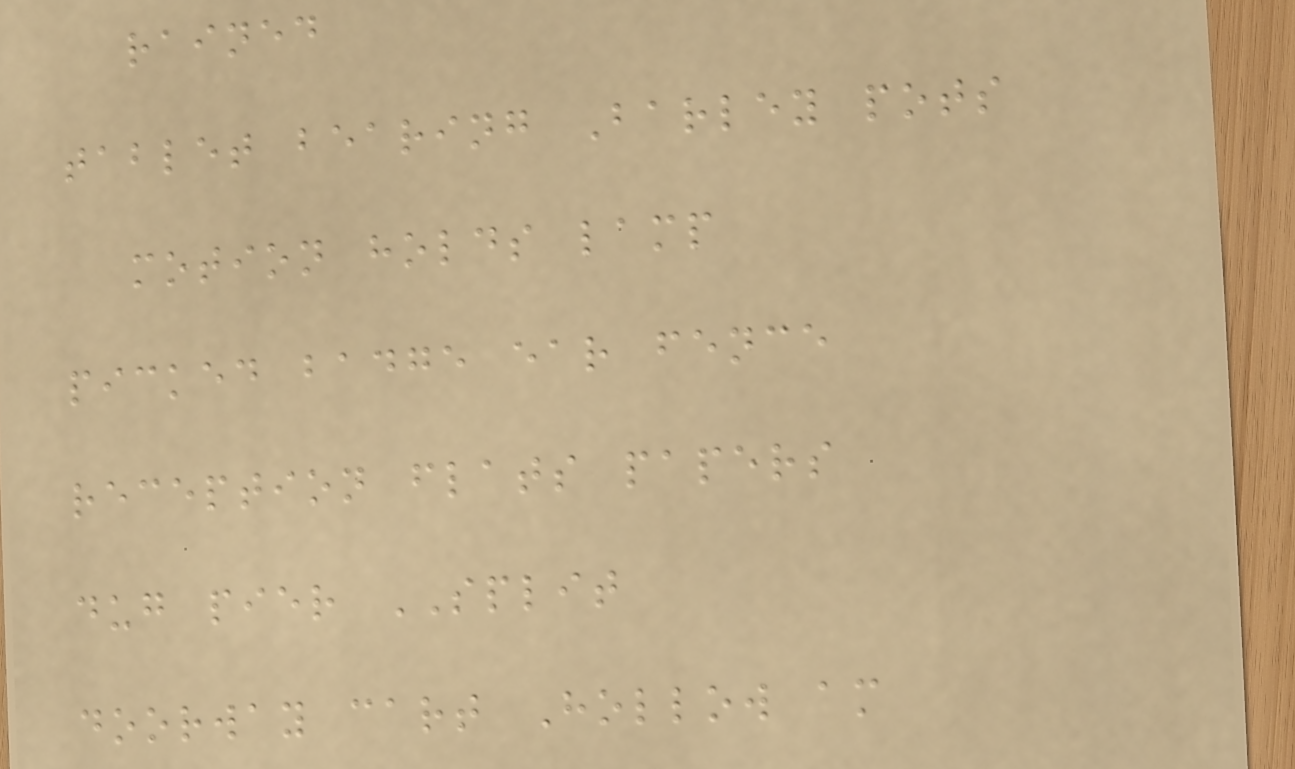rained
tablet bearing Barley pots
motion holds lamp
picked badge ear fence
reception flats papers
dug pier SPLIT
doorway cart Hollow am
